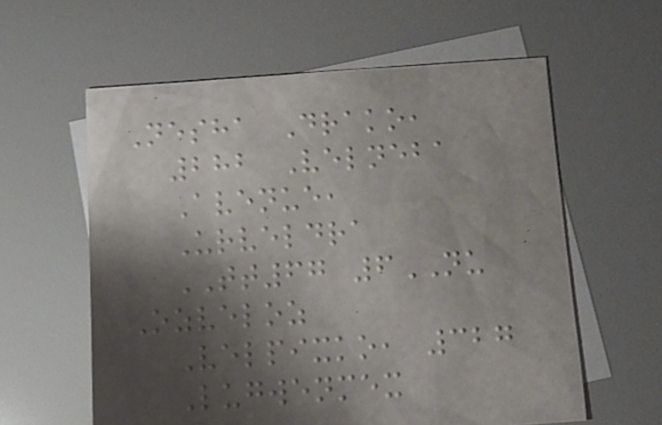Nesha Drako,
282 Velneba
Avenue,
Urveldra
TT67 6NU
Ozveloz
Velpixko, 327
Lugwenmex
